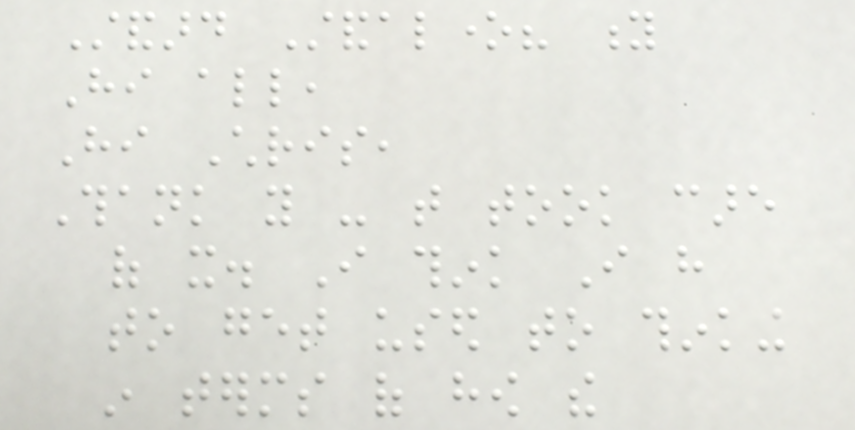Standard Standalone? y
Hi all,
Hi Chris,
Thank you - that took care
of it. I think I have
to get used to thinking
in terms of how the
